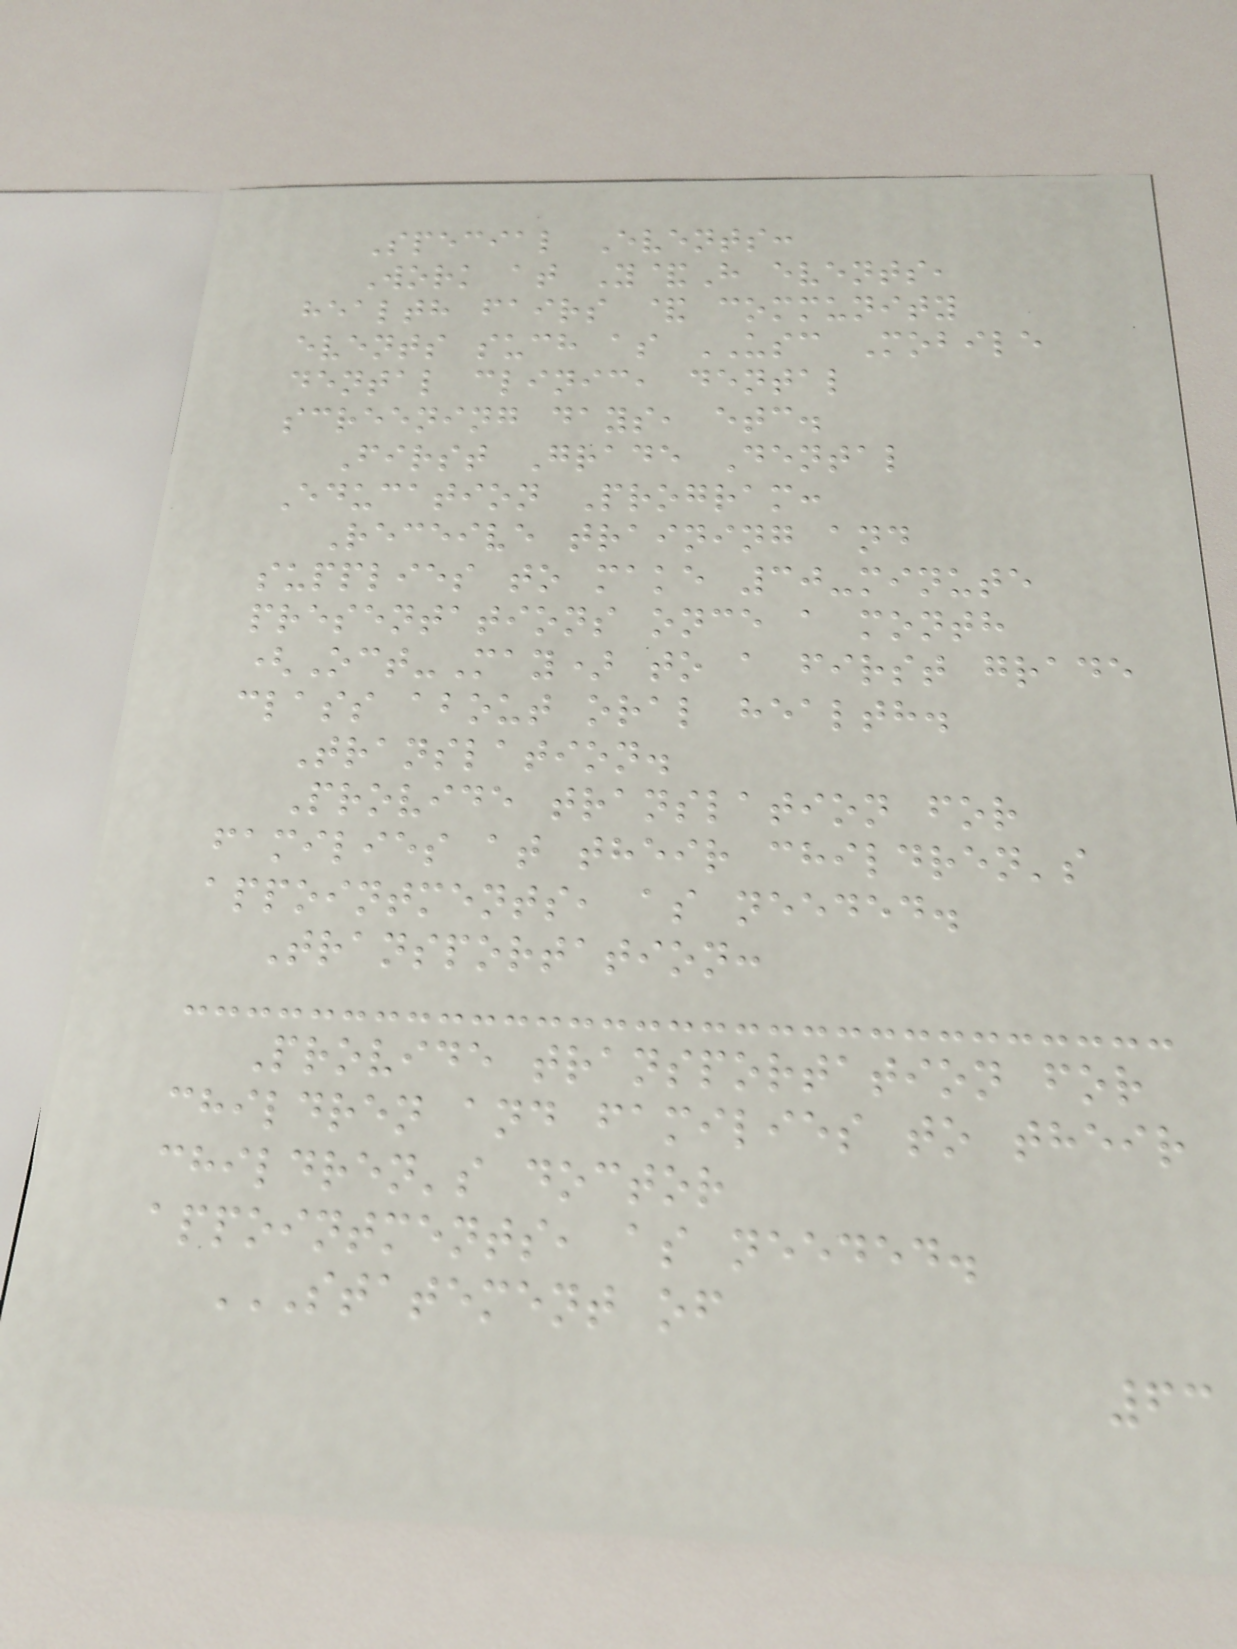Special Events:
Work at Y&H events,
health fairs & community
events such as USC Mobile
dental clinic, dental
screening days, etc.
First Grade Dental
Education Program:
Receive training and
supplies to make 30-minute
presentations once a month
(Oct-May) to a first grade
class about oral health.
Translation.
Provide translation for
families at their children's
appointments, as needed.
Transportation:
Provide transportation for
children and families to their
children's doctor
appointments, as needed.
STATEMENT OF
63
